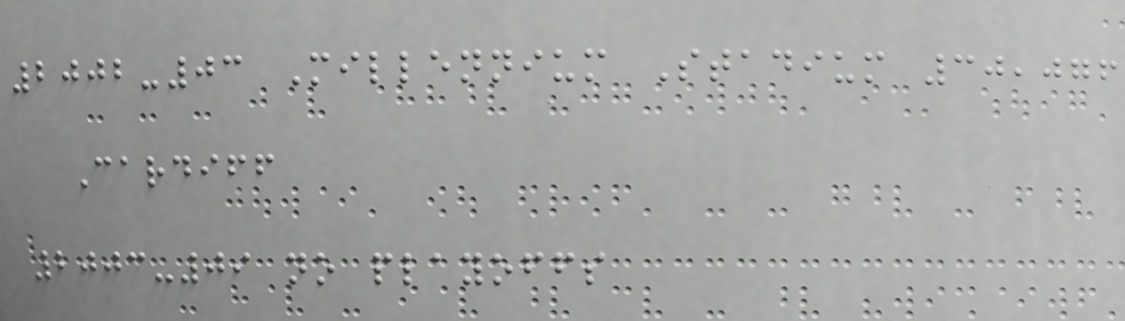2002-03 Millennium Stadium 30,076
Cardiff
2003-09 no playoffs
